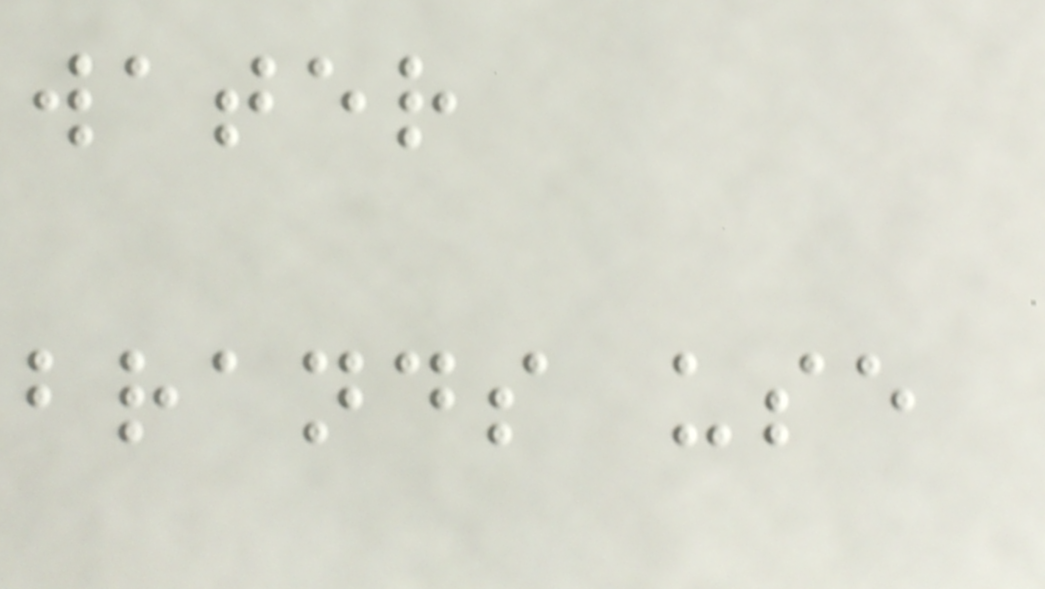water
brands use
